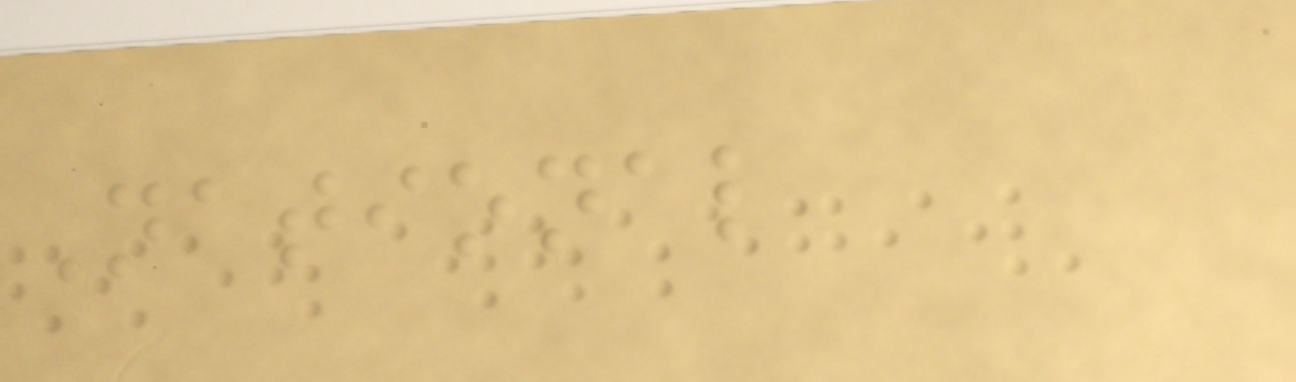National
